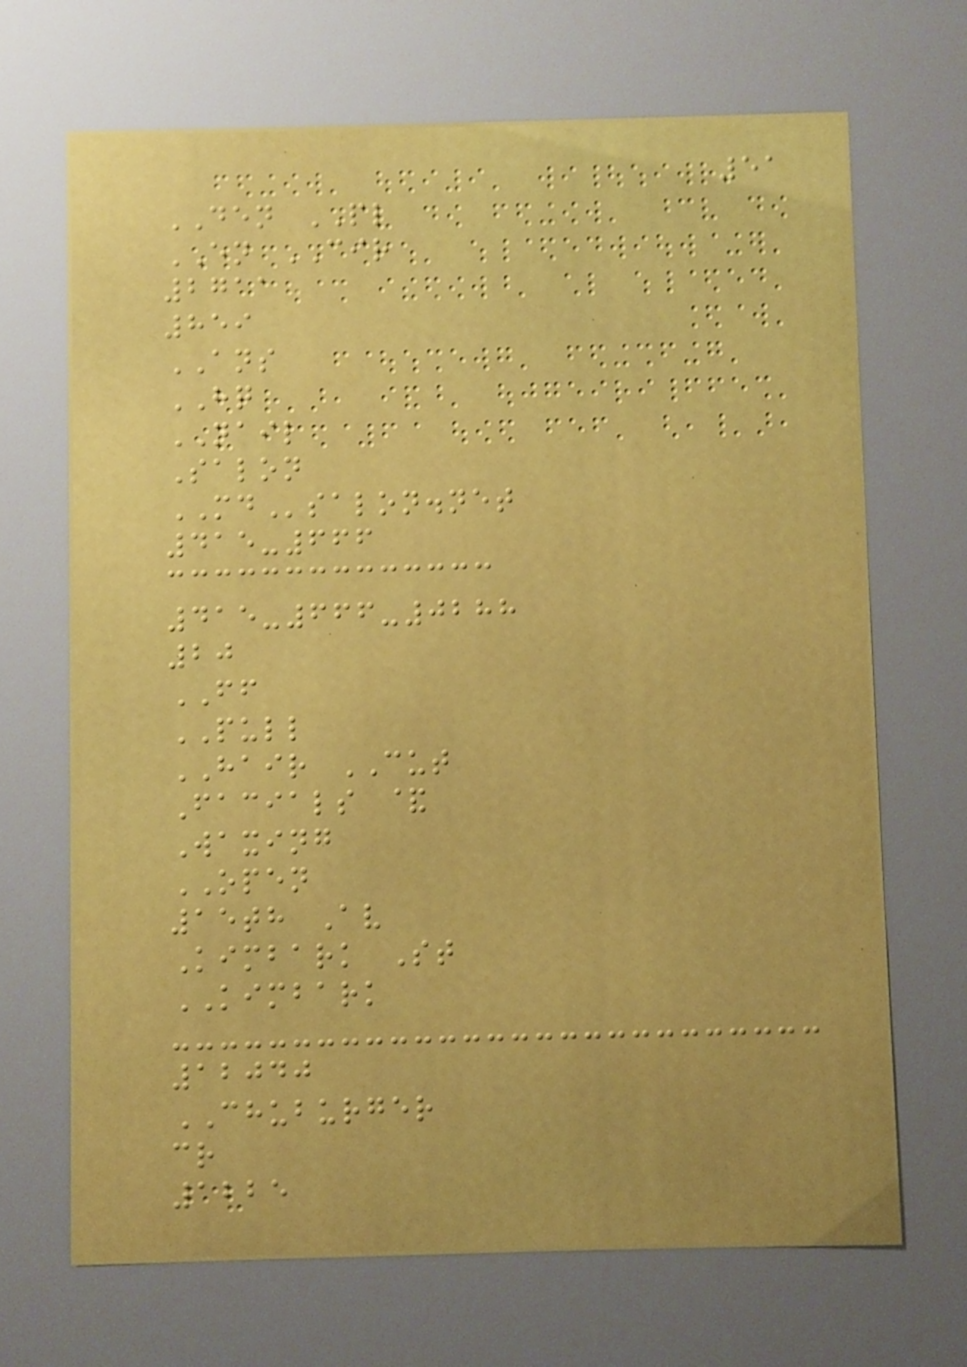51
DEN PL
EN CIR
2711
859
ANS
HQ
NAIL
Salon
MDsalon.net
415-666
415-666-0288
20
FF
PULL
HAIR CUT
Facials &
Waxing
OPEN
15th Av
Kimbark St
KIMBARK
12040
CHUBURGER
cr
1225
